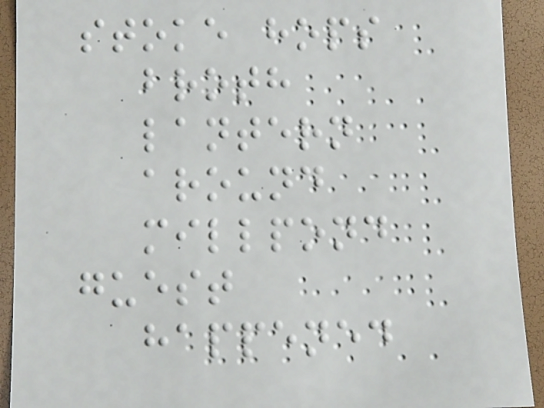stoke hops
broth
lantern
around
millpond
guest
happened
